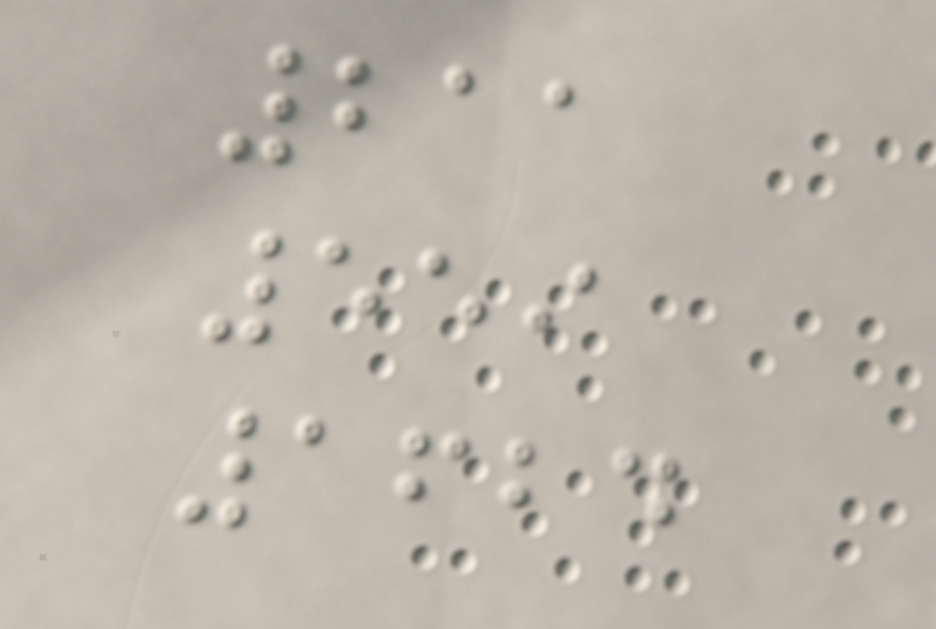211
559
1624
